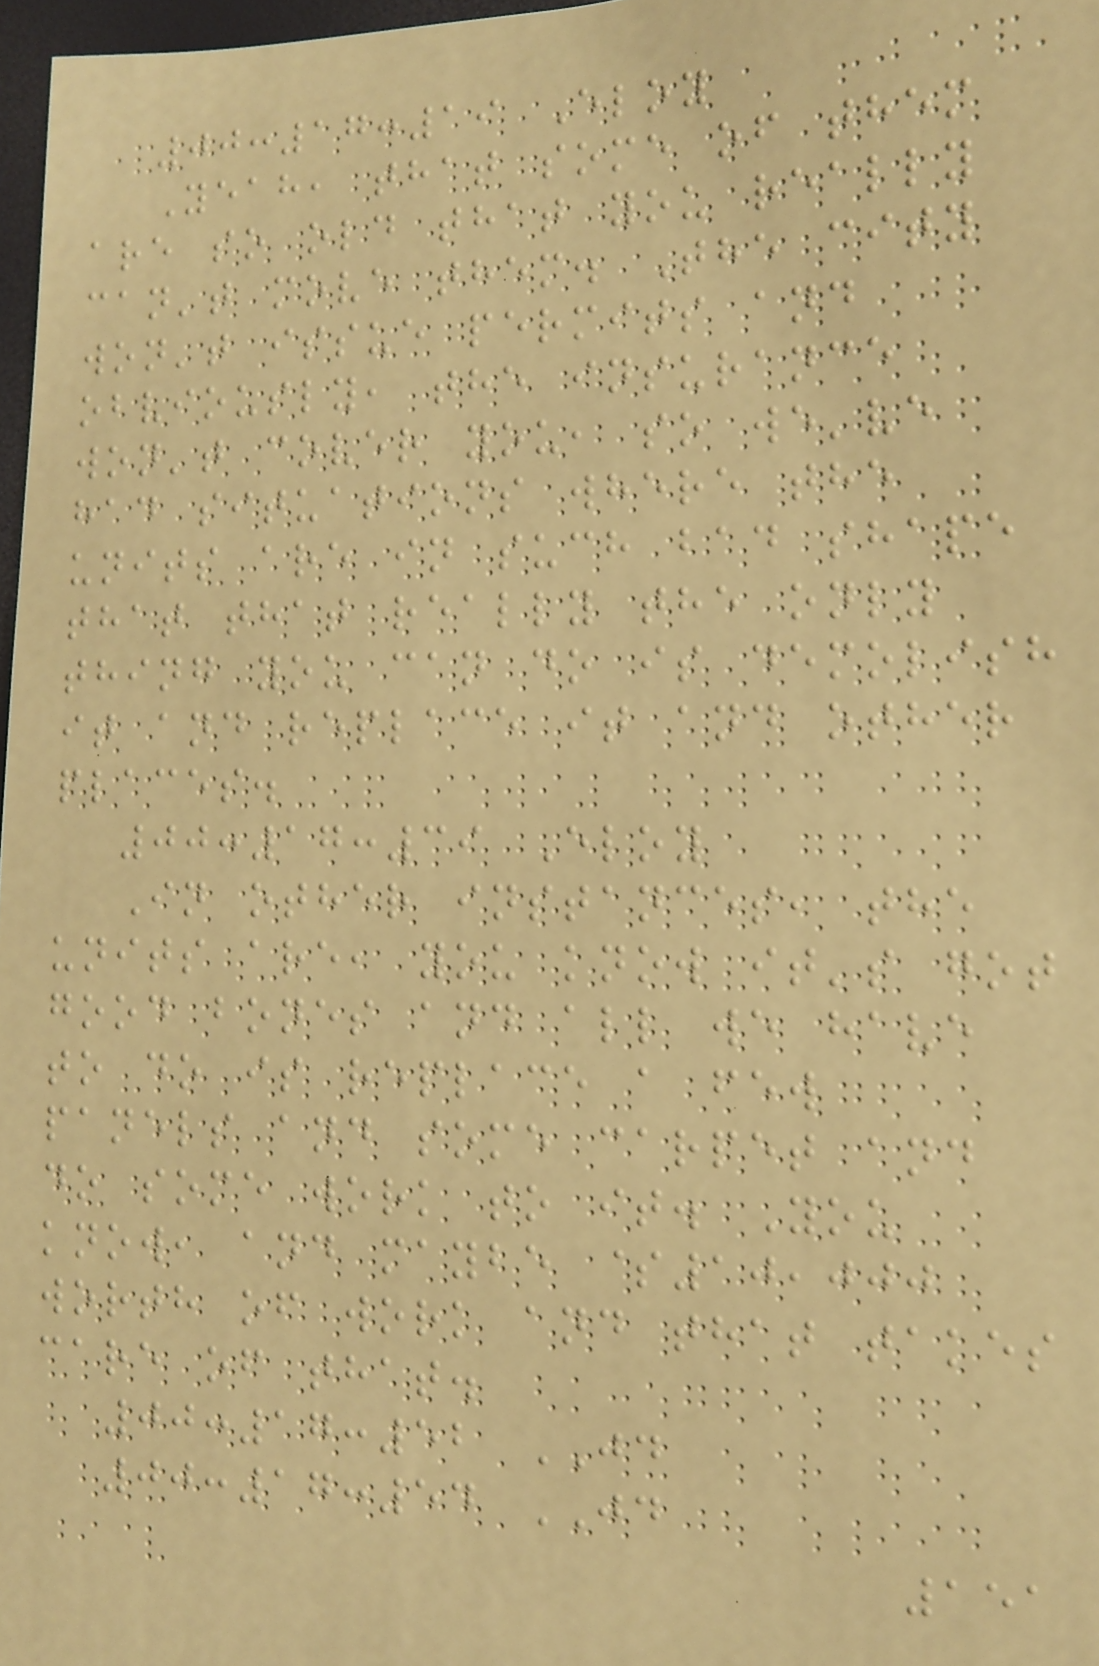00:17:19 Eloy
Yeah, that some of them
are so old that you really
can't move them. The city
won't issue permits and
obviously, the insurance
won't cover you, so we've
had situations where the
units are in such bad shape
that that really the only
thing you can do is demolish
it and replace it and other
places.
00:17:39 Eloy
In other instances, the
units are, you know it's got
good bones and all we have
to do is replace a few
panels and some carpet and
do some work to it. You
know, and maybe $10,000
worth of work and that takes
care of that.
00:17:52 JD
00:17:54 JD
151
